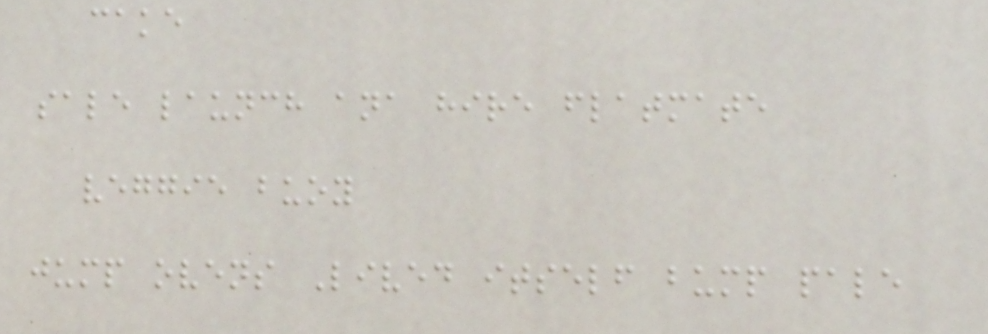cake
sale launch ana hire flatmate
veggie buoy
jump ovens Lived itself bump pale
